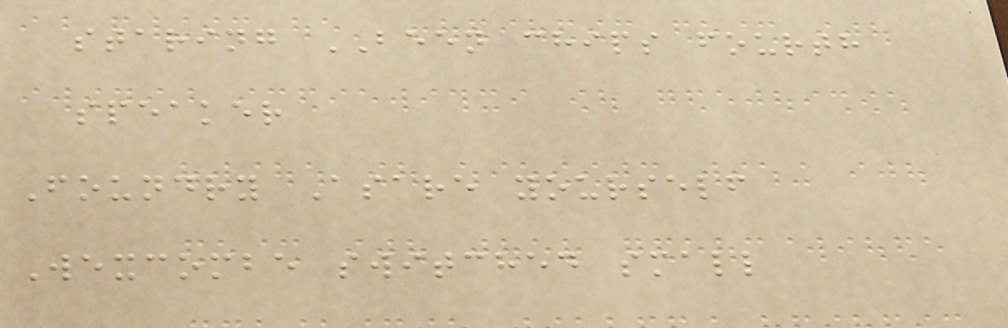staring BEEN chips fourth
speaker
Foundry Asare yourself
Wexcombe switched small
